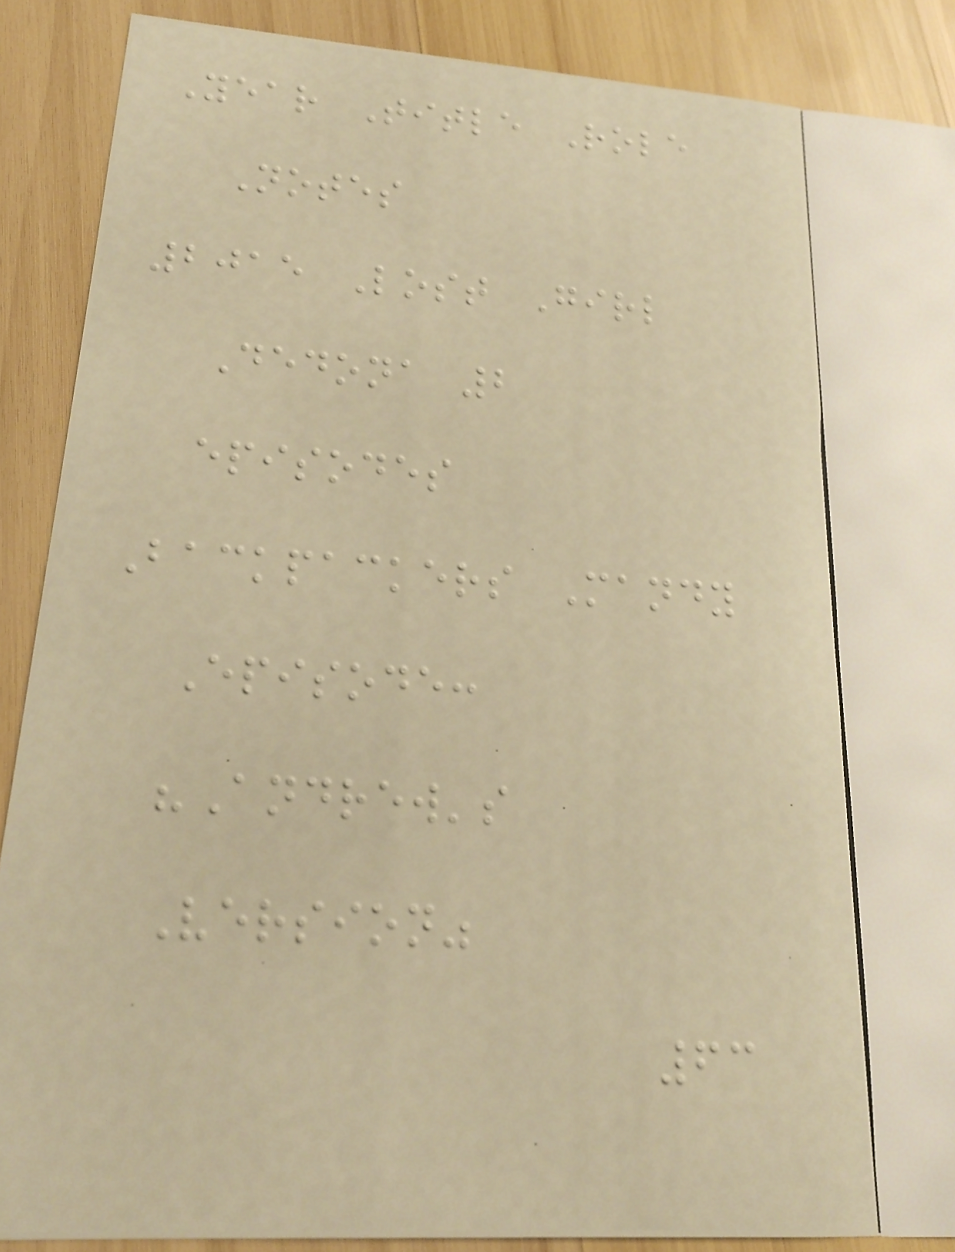Year Title Role
Notes
2015 Lost Girl
Dedona 2
episodes
Backpackers Mandy
Episode:
"Andrew's
Version"
63
